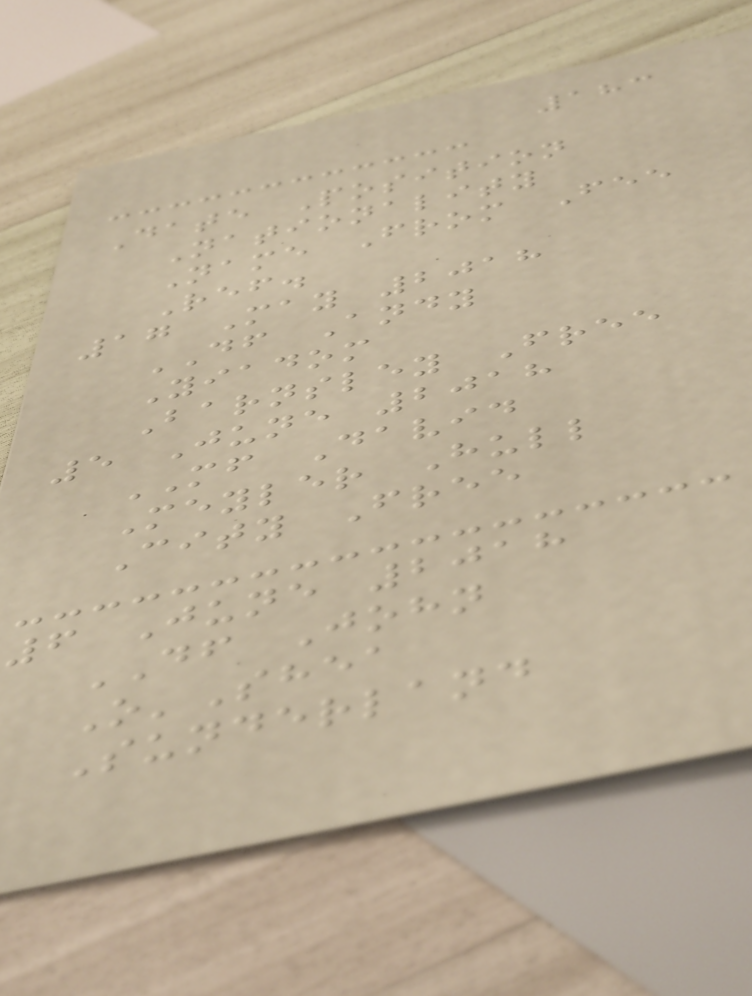183
Date Position
Nationality
Name From Fee
Ref.
17 May 2018
DF Andy
Yiadom
Barnsley Free
5 June 2018
MF David
Meyler Hull
City Free
6 June 2018
DF John
O'Shea
Sunderland
